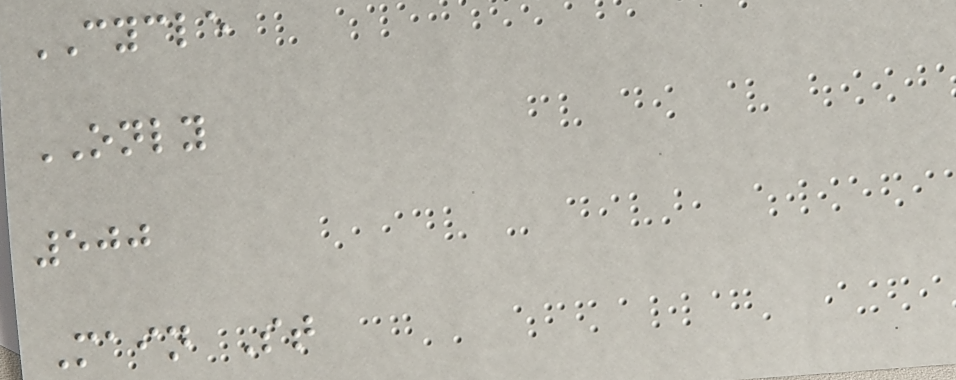CYCLE
ONLY
500
Main St
